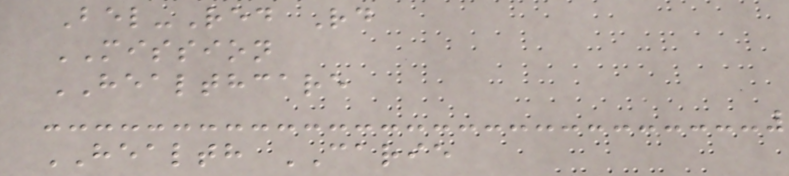Bel-Red Rd
MISSION
HEALTHCARE
HEALTH CARIE
